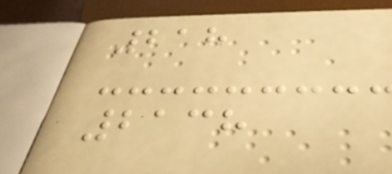218
2138
